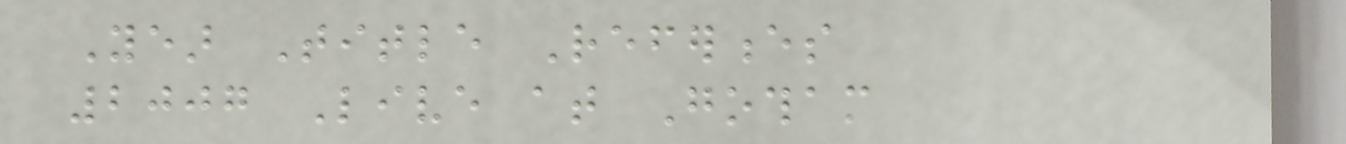Year Title References
2007 Live at Gotham
